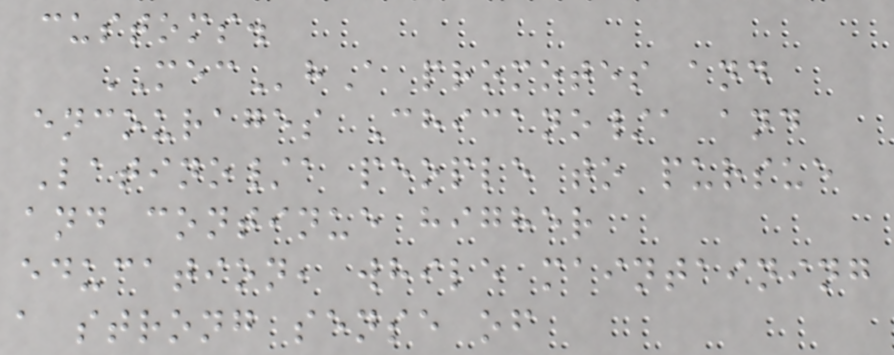customs.
MEChA promotes and
encourages Chicano/a and
Latino/a people to pursue
and continue higher
education, while maintaining
a strong sense of
